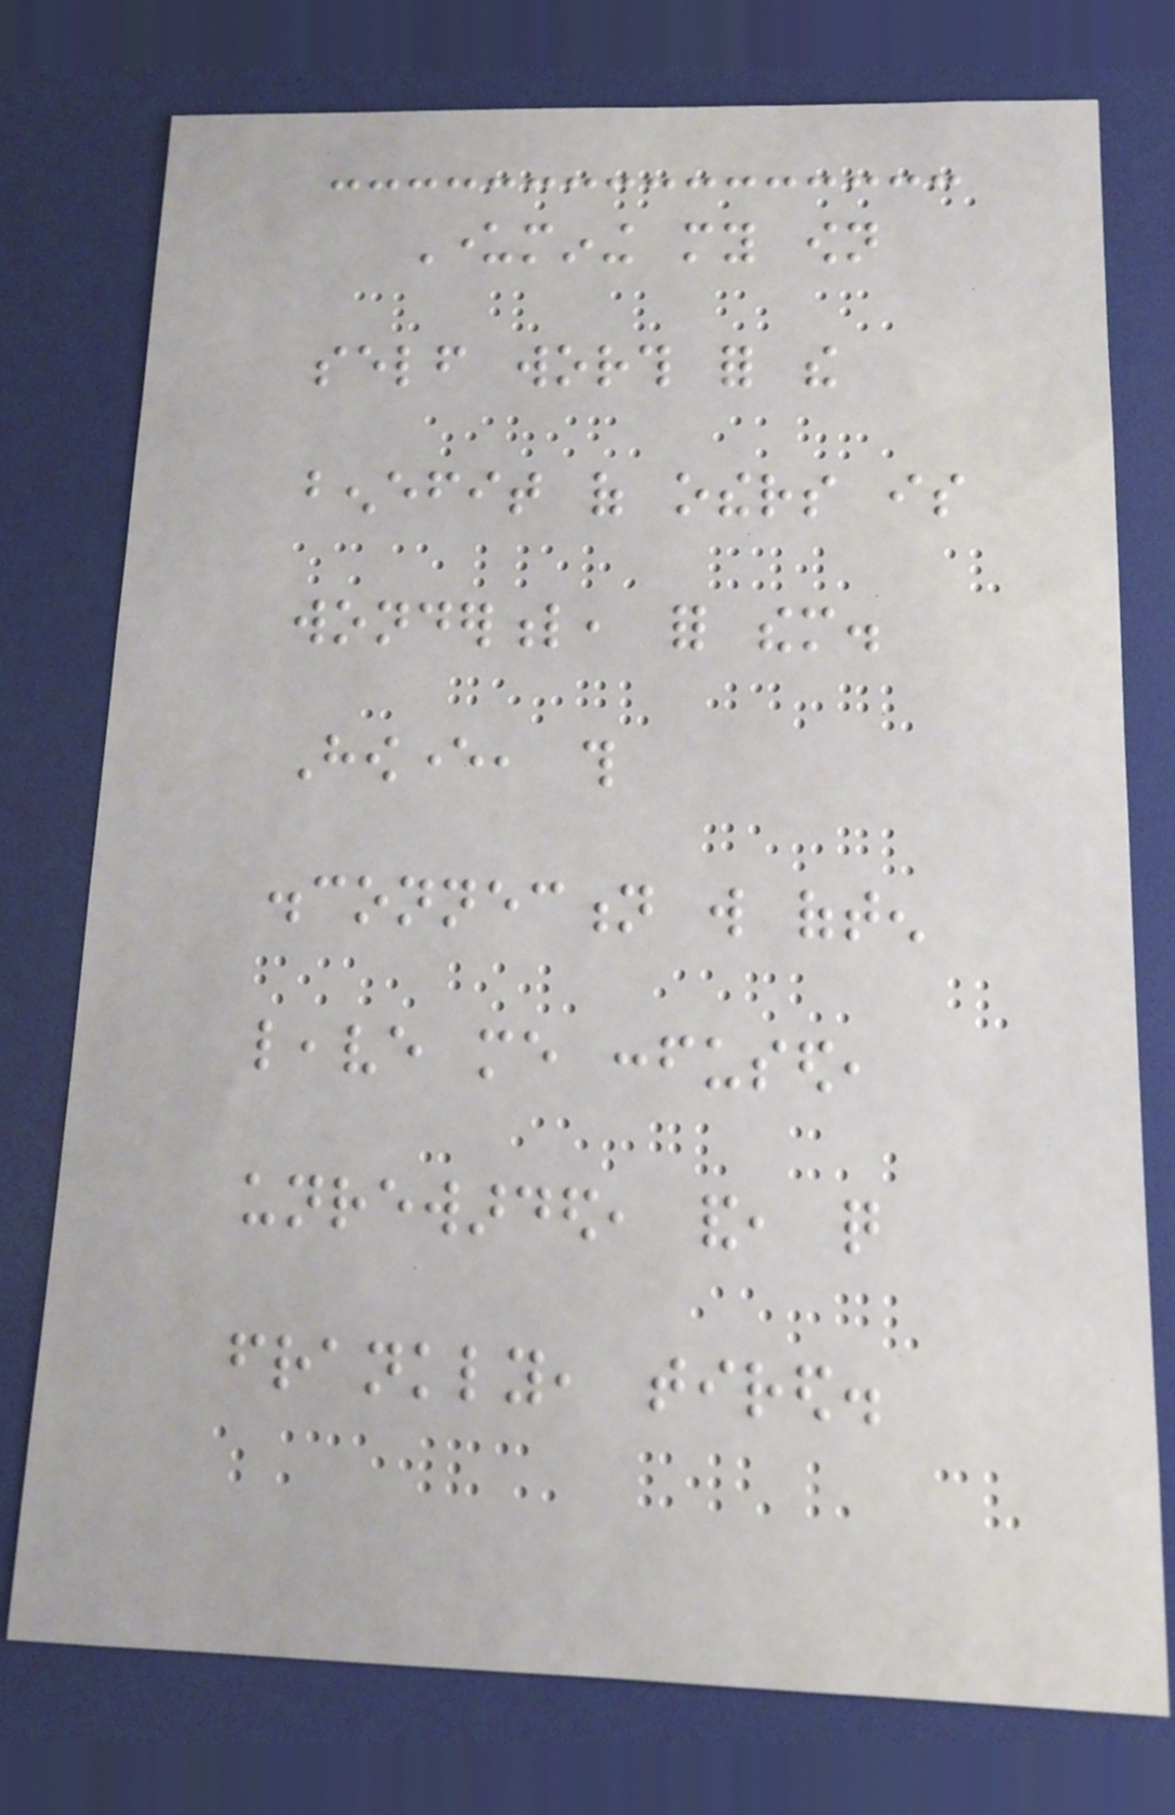Undermining my own
self worth for the
benefit of others is
wonderful, for them.
However, this
disconnection will often
leave me confused,
unrewarded, and, quite
frankly, tired.
